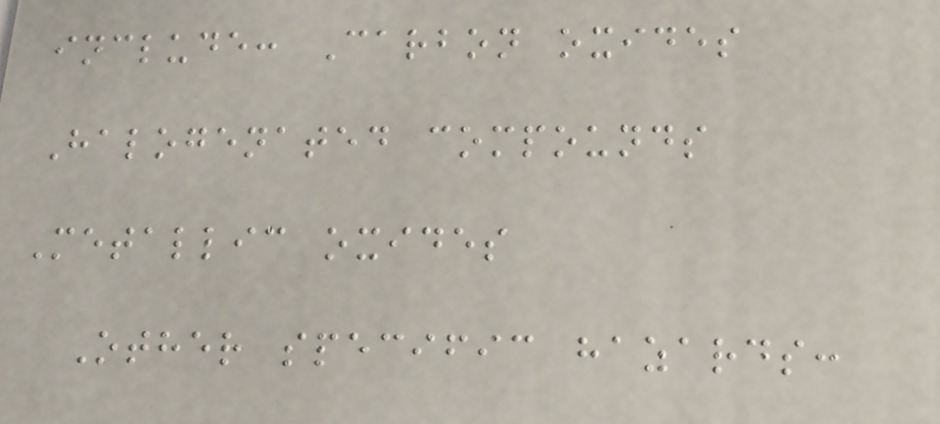include: Carbon oxides
Halogenated compounds
Metallic oxides
Other specific hazards:
